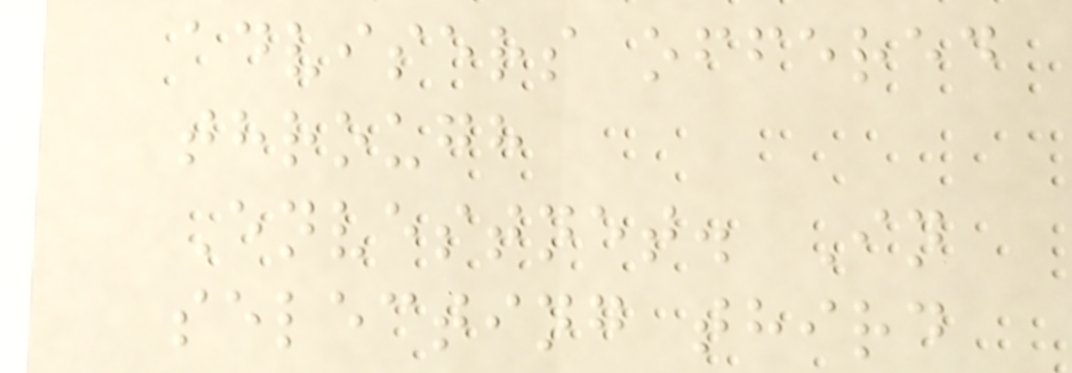advisers offered
through
Envestnet. In
selecting third
